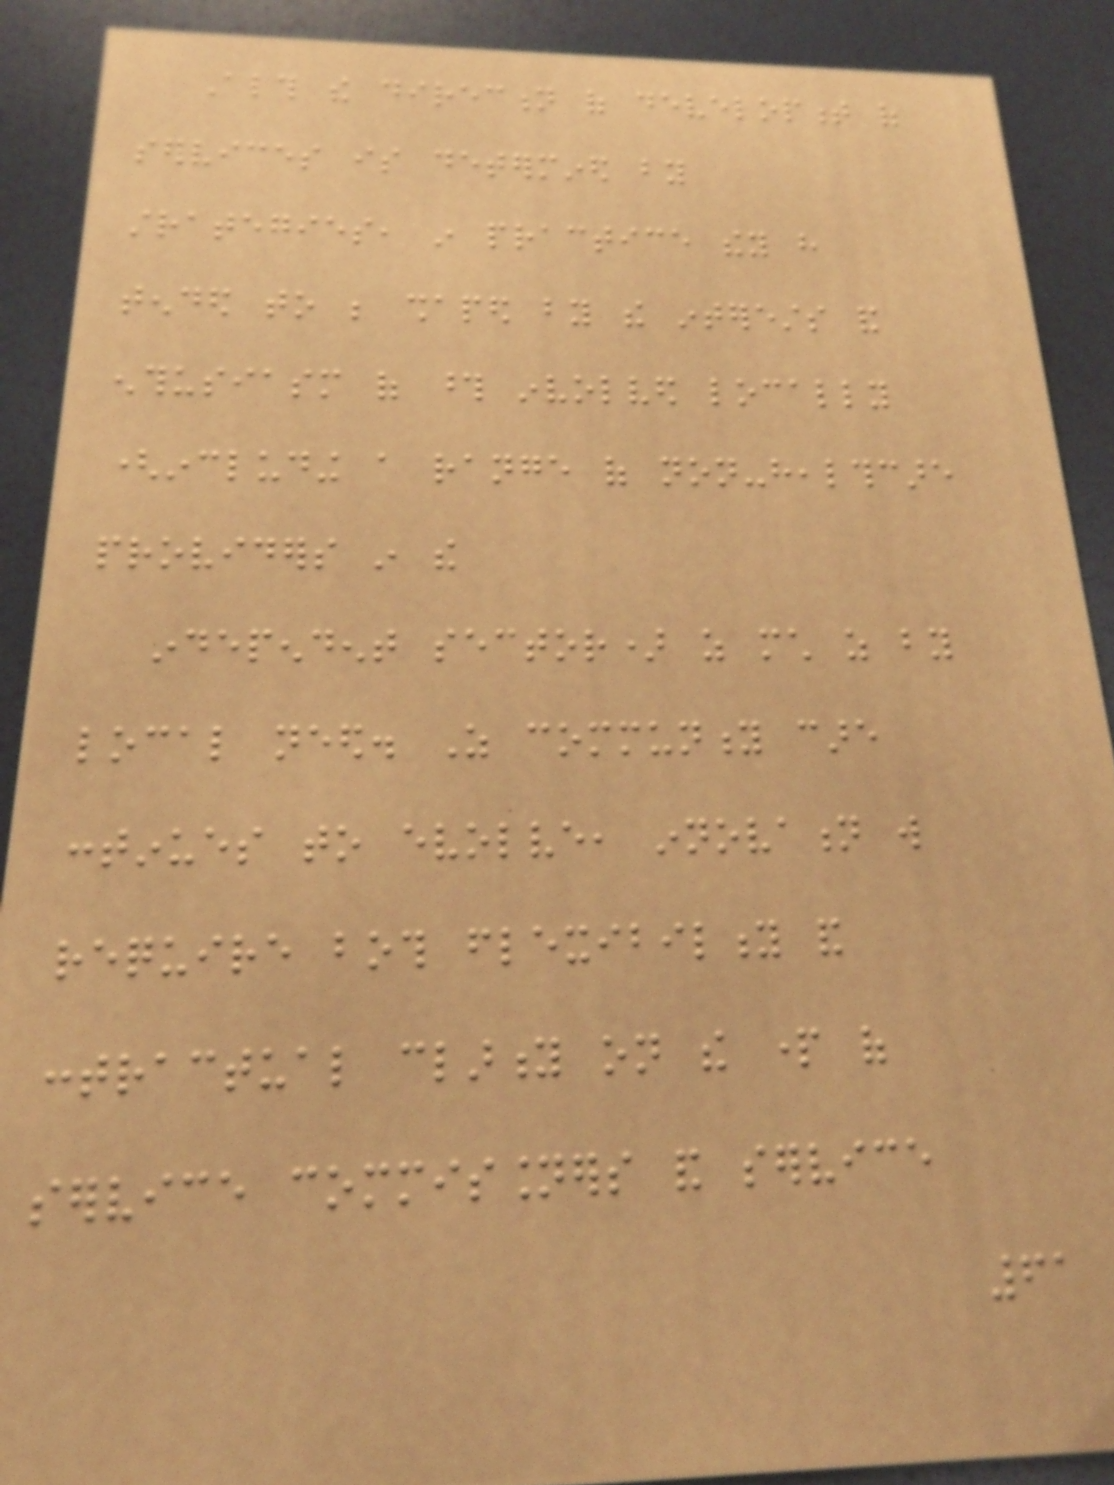Although the direction of development of
services is determined by
strategies, in practice they have
tended to be shaped by the interests and
enthusiasm of those involved locally
(including a range of non-healthcare
providers in the
independent sector) as much as by
local need. As community care
continues to evolve, innovation will
require both flexibility and
contractual clarity on the part of
service commissioners and service
61
